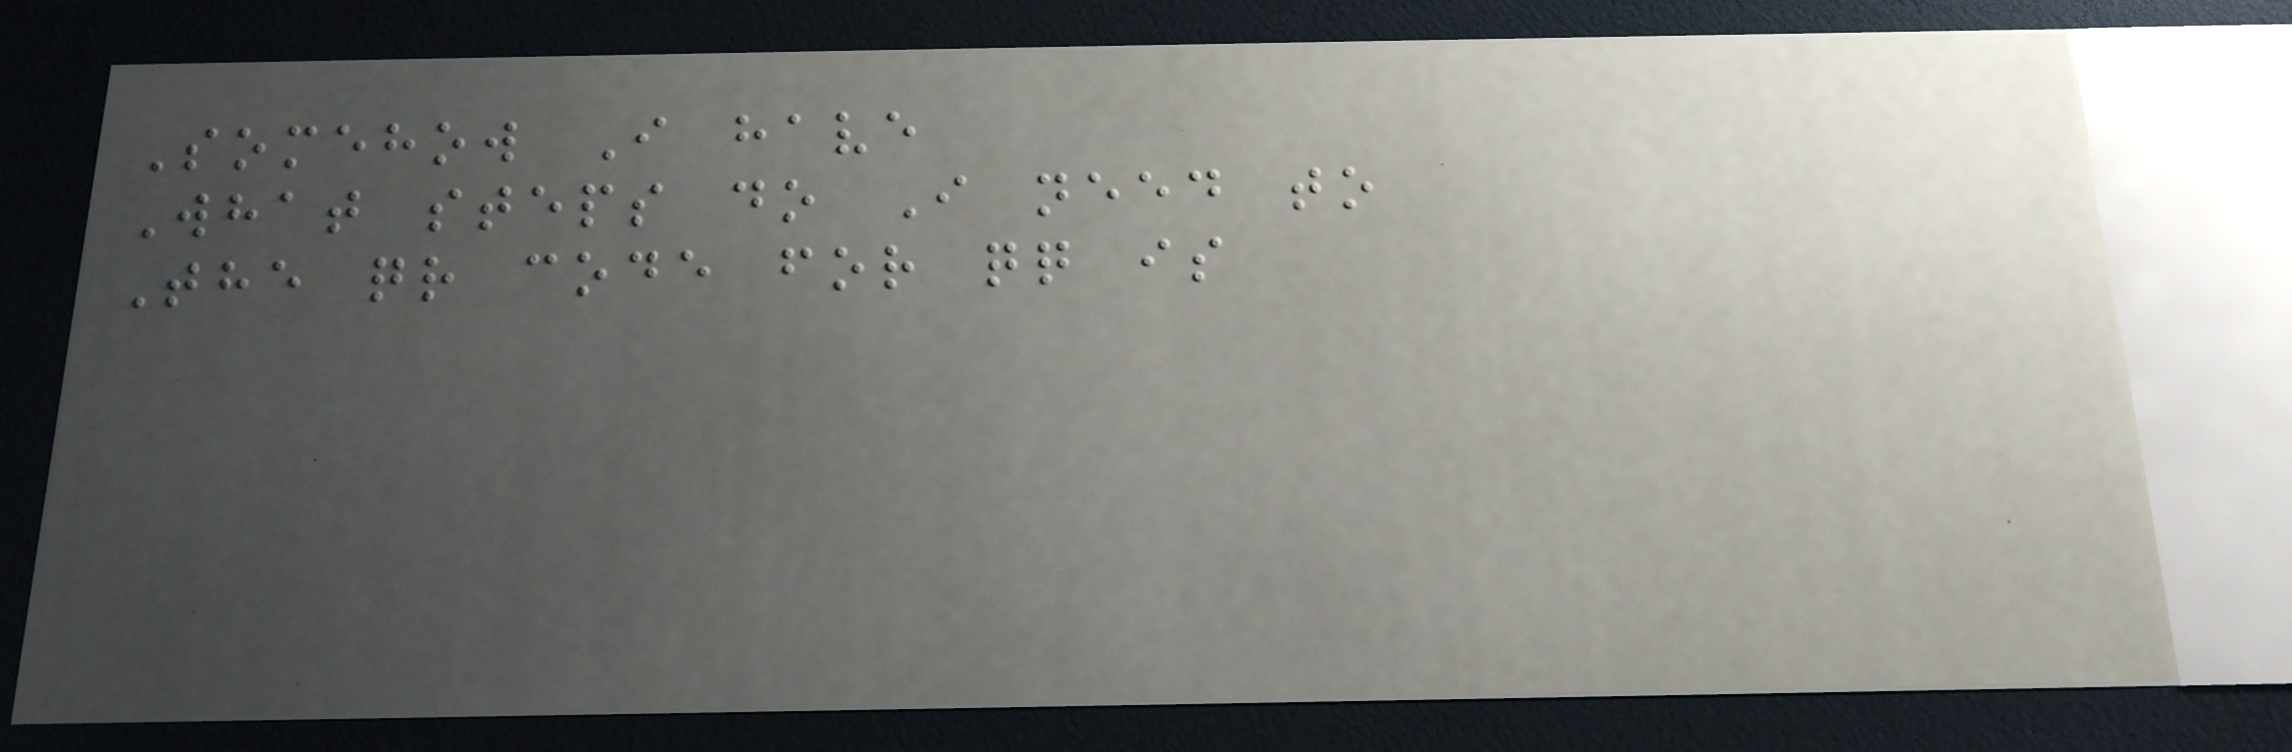Somehow I have
What steps do I need to
The qr code for qq is
